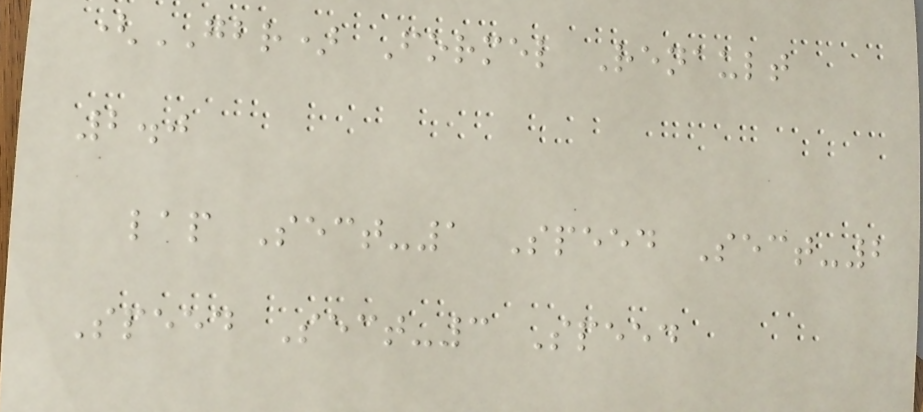(GBR) Formel Renault
2.0
lap Sect-1 Speed Sect-2
Speed Sect-3 Speed
